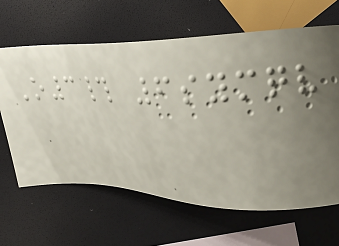O3# 6symqv
